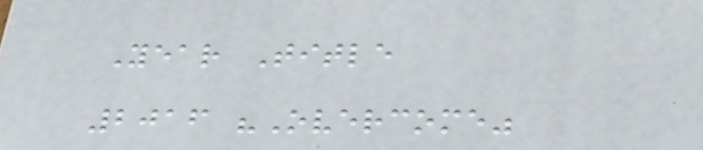Year Title
2016 "Overcome"
